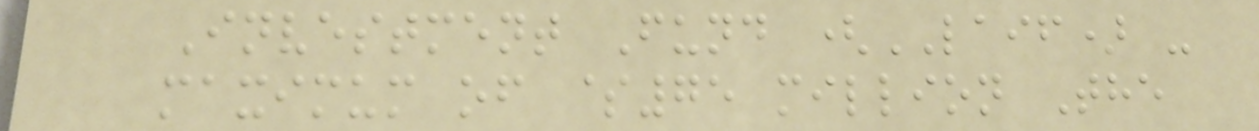Investment Fund (LAIF) -
maximum of $75 million The
